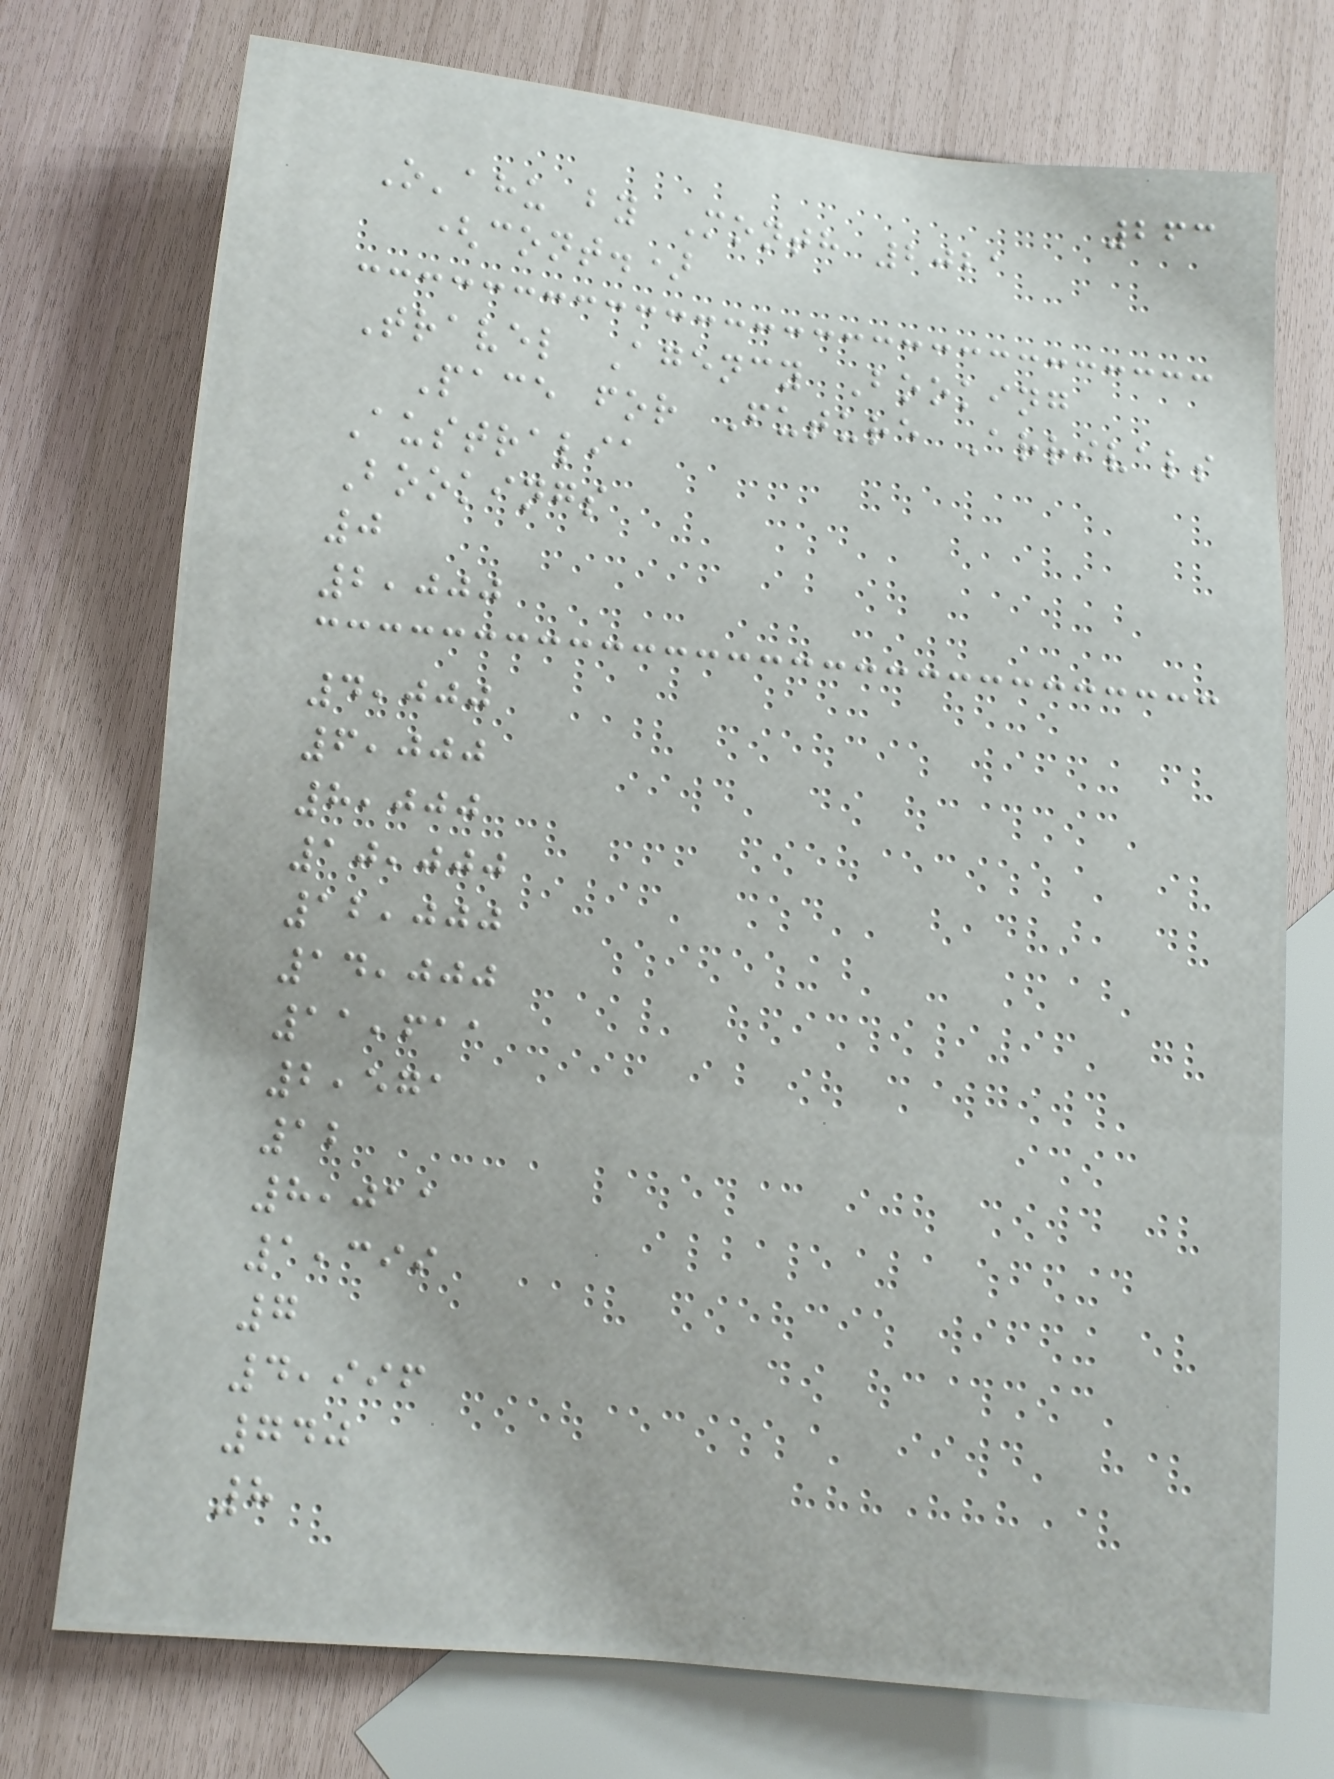263
O'ahu by Month 2021
(cont.)
Travel Agency Booking
Pace for Future Arrivals
Australia
Bookings
0
2,000
4,000
6,000
8,000
10,000
12,000
14,000
11,611
2,571
12
8,011
1,399
7
4,996
740
8
